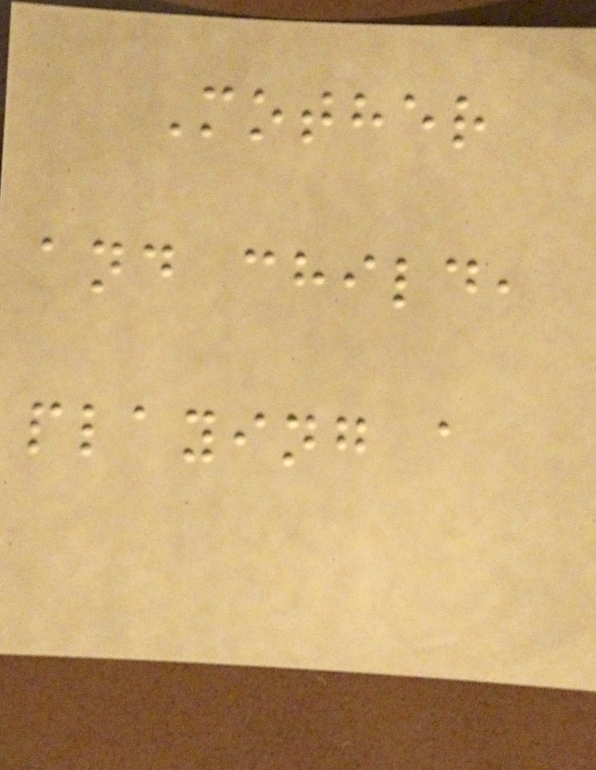Mother
and child,
playing a
